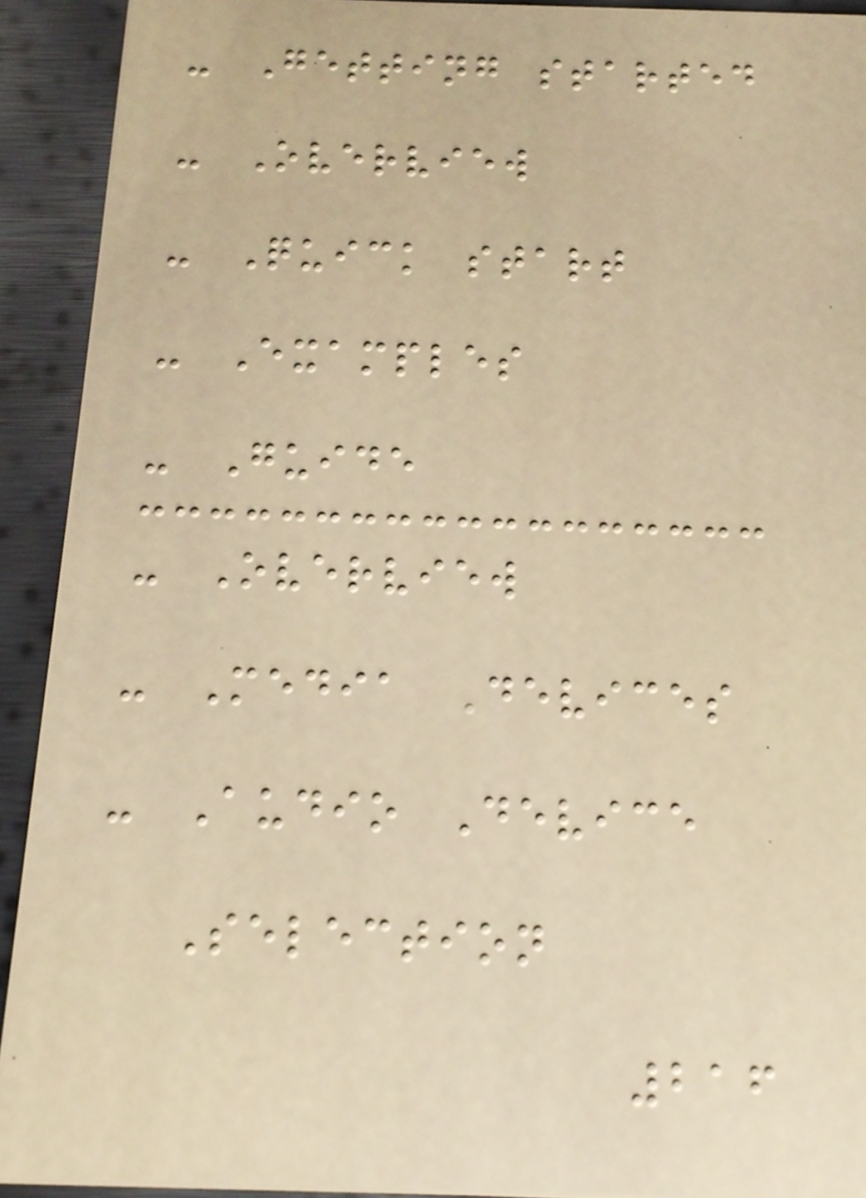- Getting started
- Overview
- Quick start
- Examples
- Guide
- Overview
- Media Devices
- Audio Device
Selection
216
